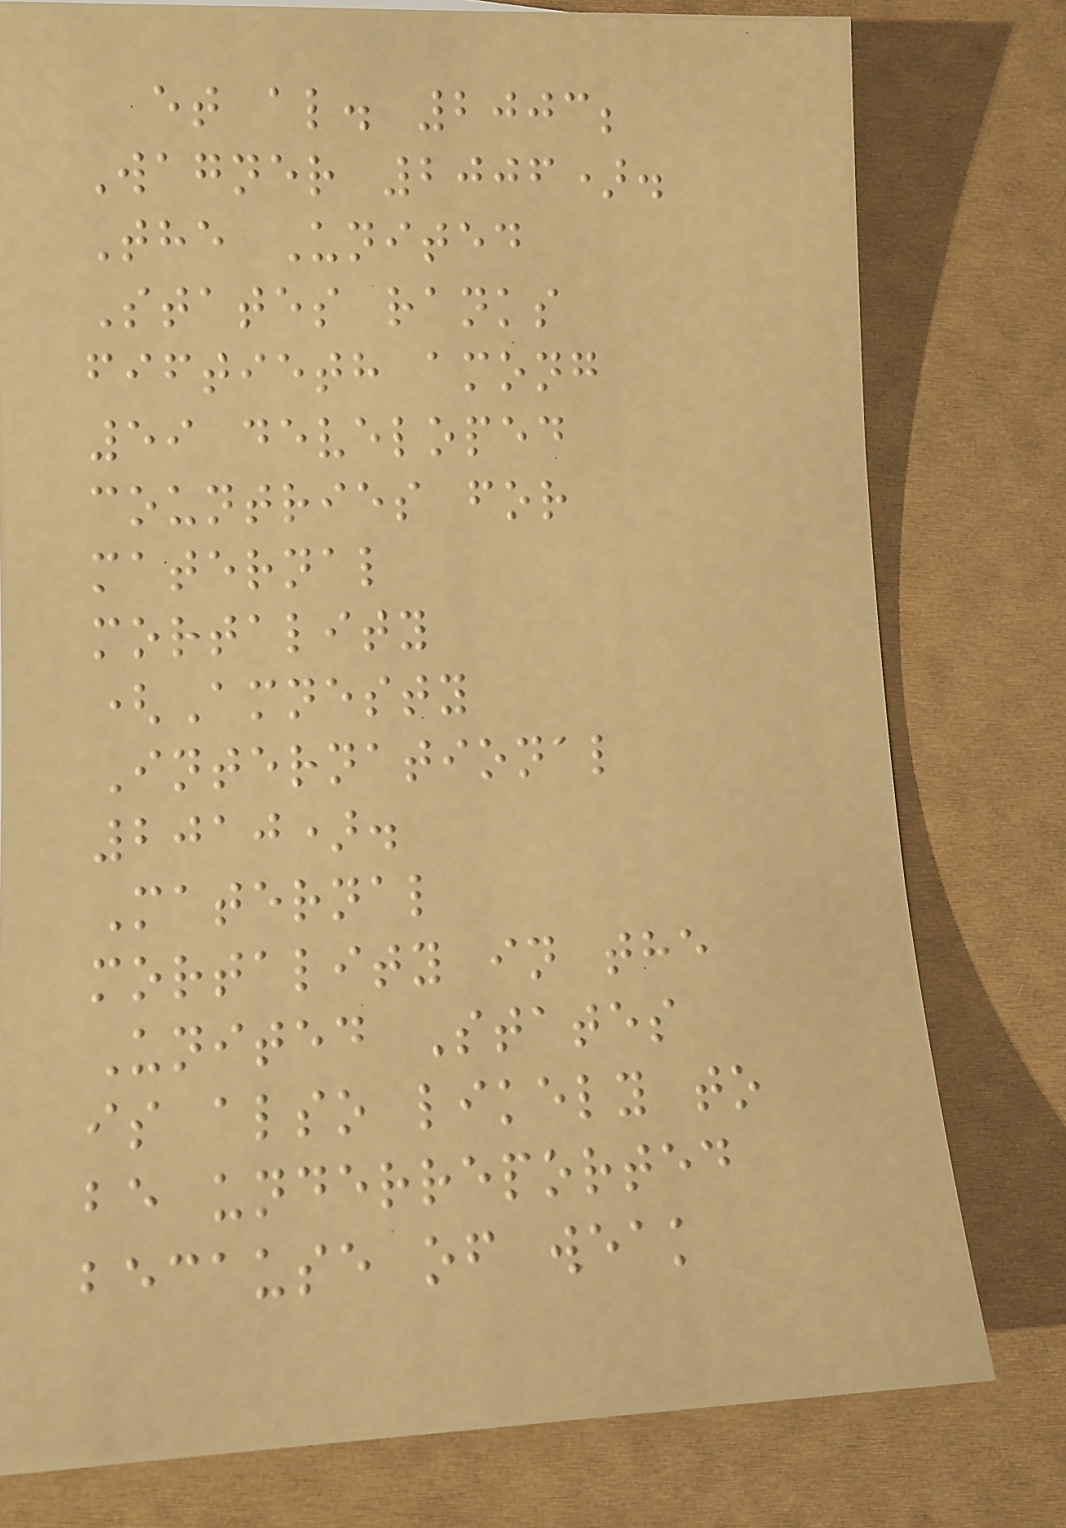et al. 2003;
Wagner 2006).
The United
States ranks
fiftieth among
59 developed
countries for
maternal
mortality
(Amnesty
International
2010).
Maternal
mortality in the
United States
is also likely to
be underreported
because of weak
